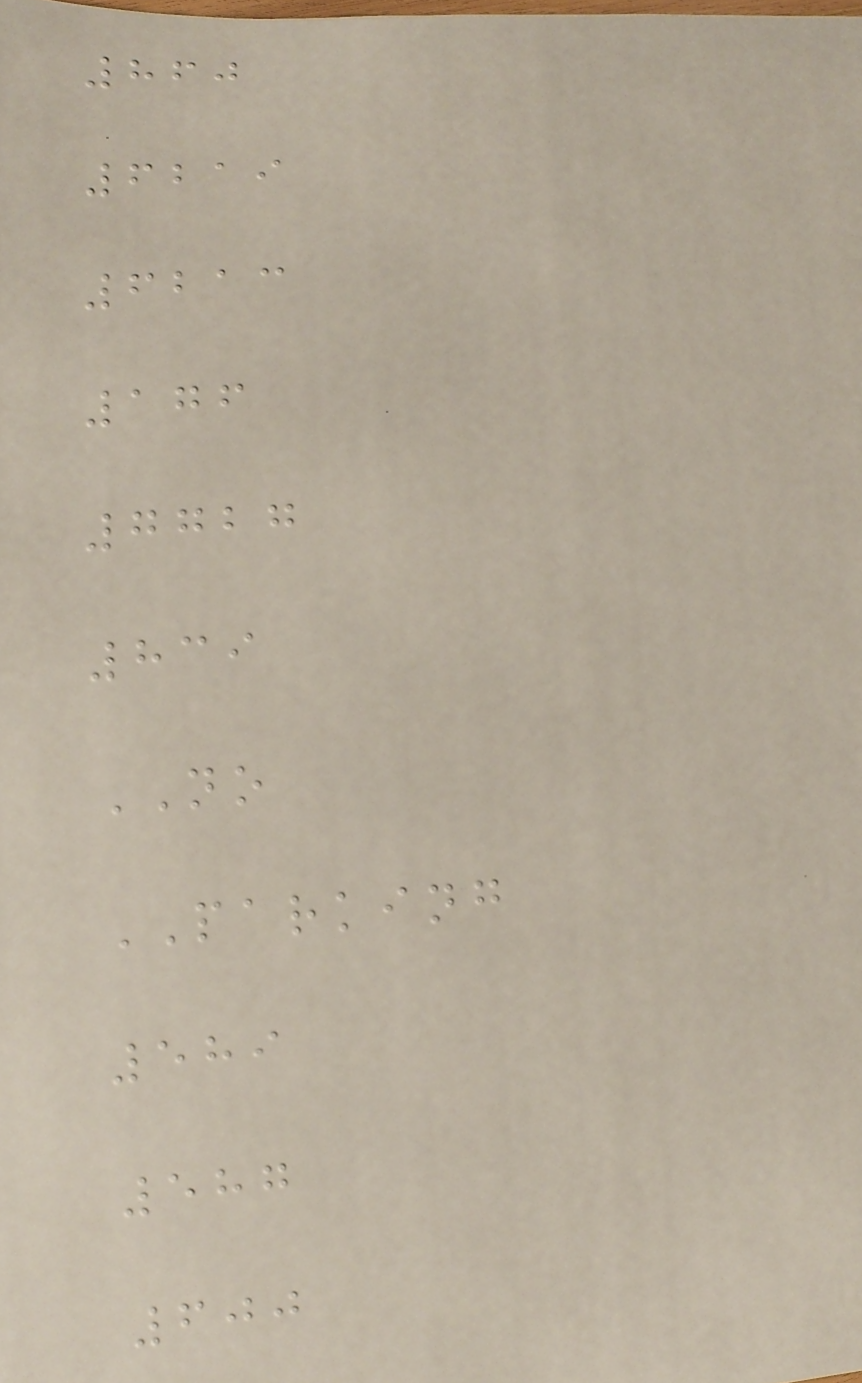860
6219
6213
176
7727
839
NO
PARKING
589
587
600
